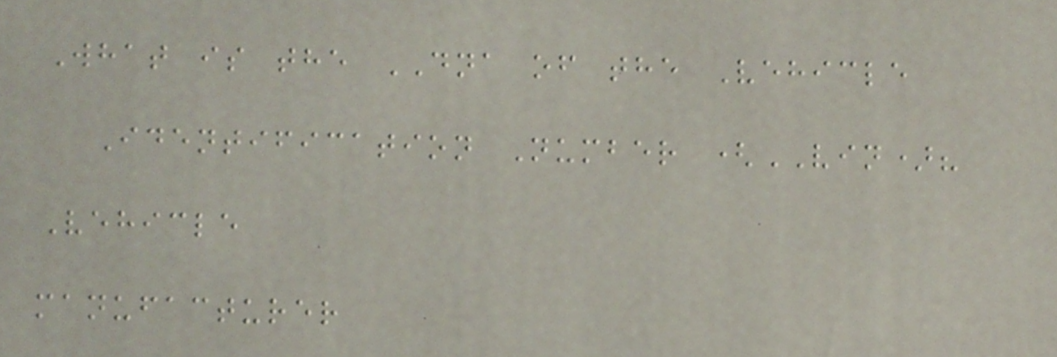What is the DNA of the Vehicle
Identification Number (VIN)?
Vehicle
manufacturer
